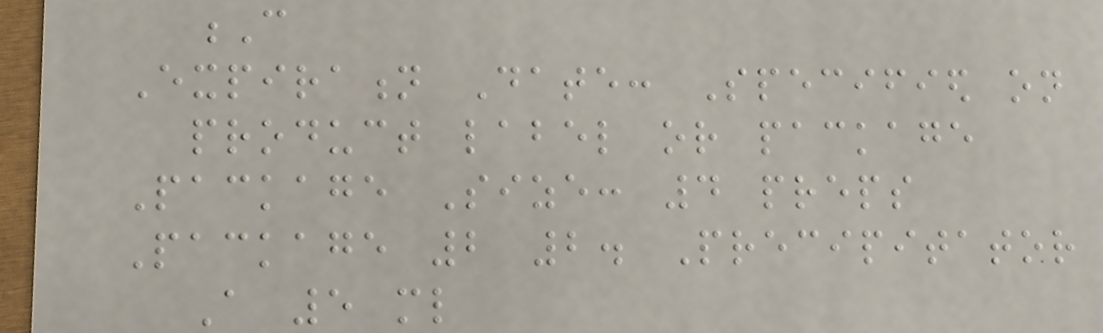C
Expiration Date: Specified on
product label or package
Package Size: 4 preps
Package 2 2. Precipitator
A 5 ml
